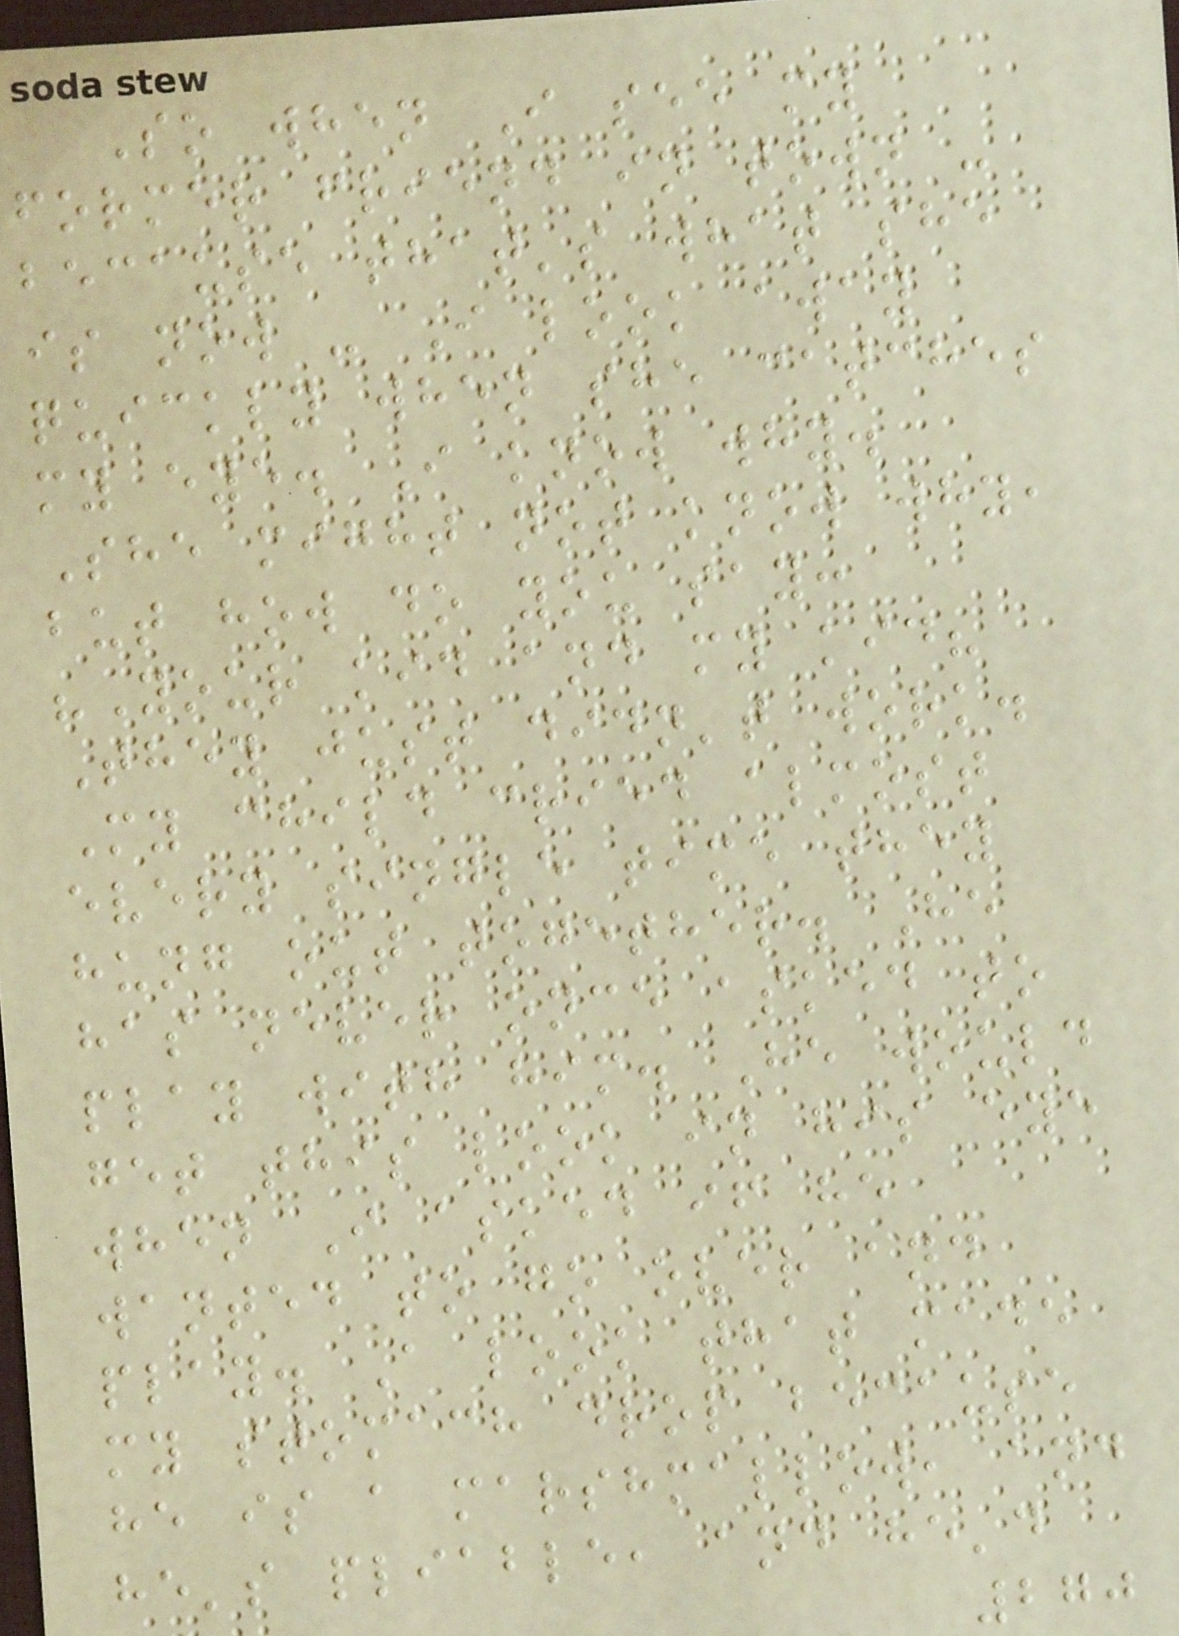So when I see my
former friend in town -
because that's what she
is now - I look away
quickly when she catches
my eye. I know why.
She might not know why,
but how do you say:
"Your kid and my kid?
They just didn't work.
My child cried almost
every single time they
hung out together. He
has never once asked to
play with him. He would
get this look in his eye
when I asked if he
wanted to go over and
play. A look that made
my stomach drop because
he is a marshmallow, and
he's pliable, and he'd
270
